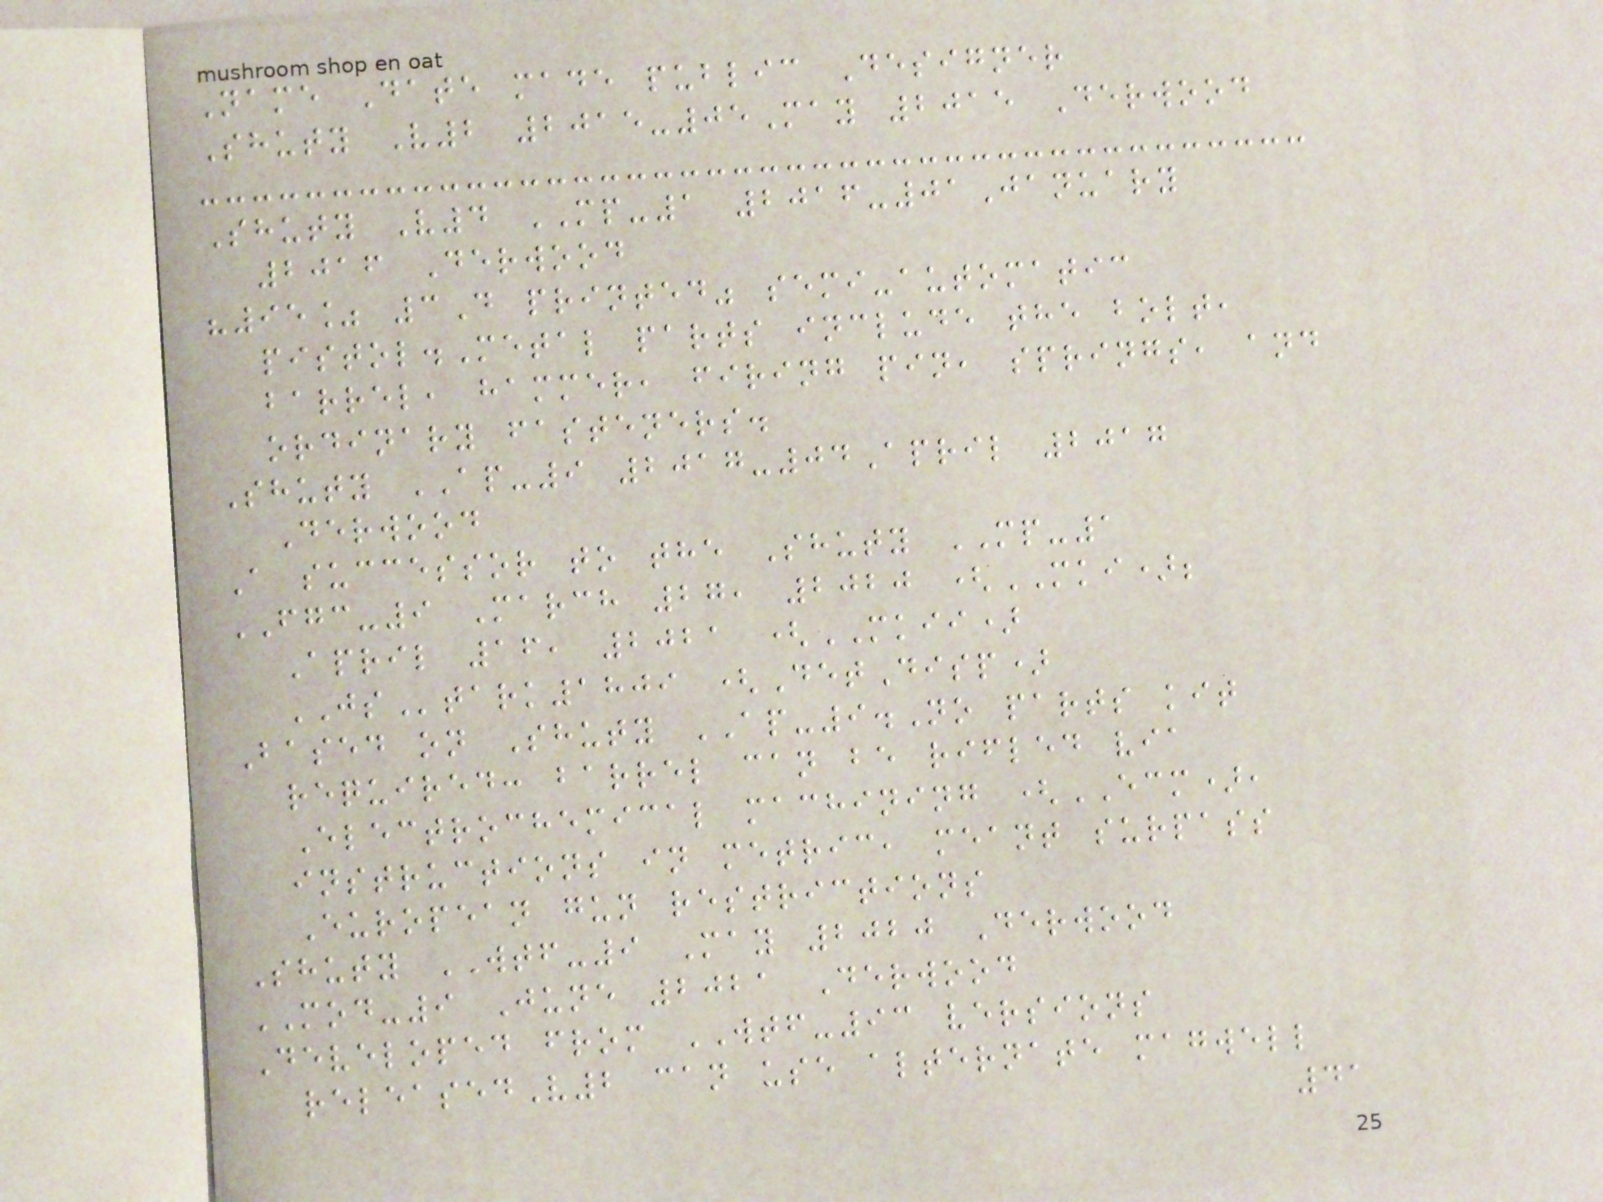Name Date made public Designer
Shuty V2 2015-05May 2015 Derwood
Shuty V4 MP-1 2016-01January
2016 Derwood
"95% 3D printed" semi-automatic
pistol.Metal parts include the bolt,
barrel, hammer, firing pin, springs, and
ordinary fasteners.
Shuty AP-9 2017-04April 2017
Derwood
A successor to the Shuty MP-1
FGC-9 March 27, 2020 (MKI);
April 16, 2021 (MKII)
JStark1809 (DetDisp)
Based on Shuty AP-9.No parts kit
required: barrel can be rifled via
Electrochemical machining (ECM),
instructions in metric, meant surpass
European gun restrictions
Shuty WTF-9 May 2020 Derwood
MOD-9 June 2021 Derwood
Developed from WTF-93 versions
releasedV2 can use alternate magwell
41
